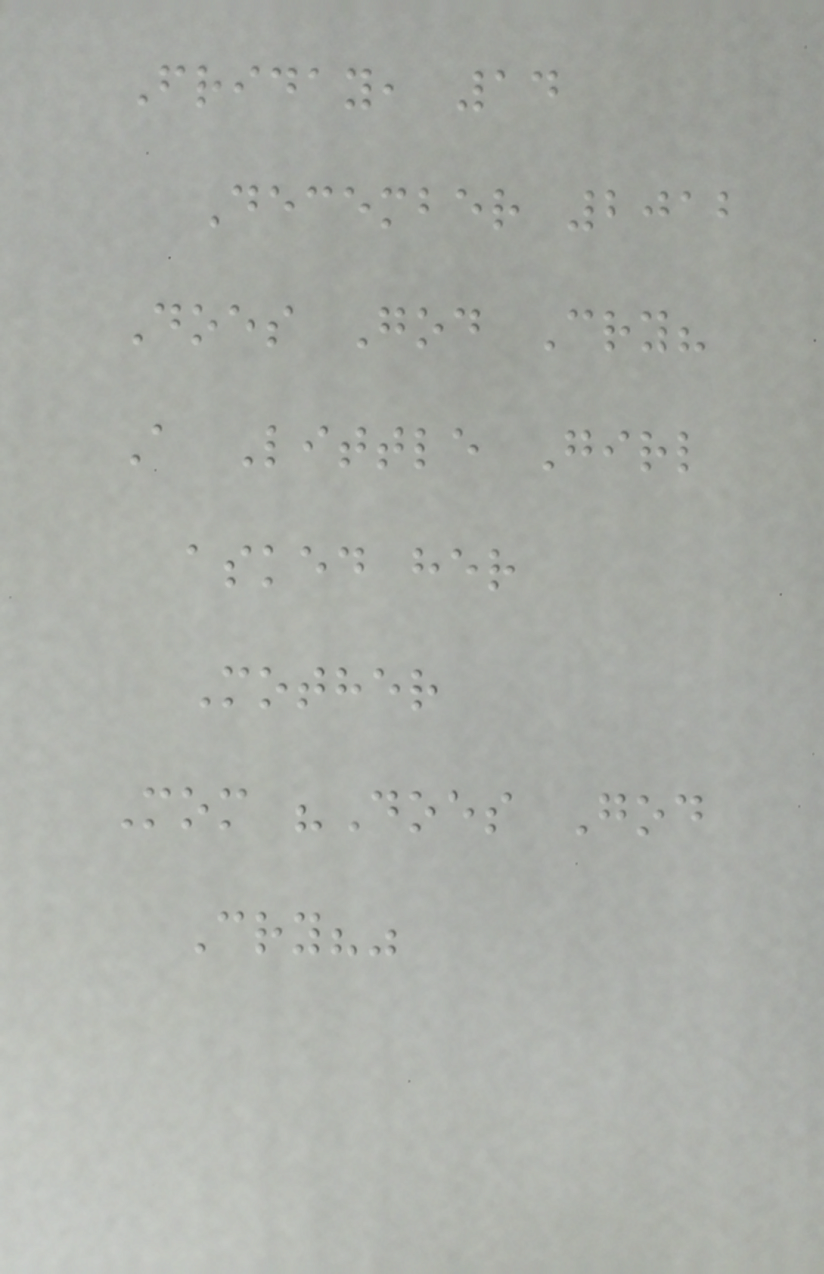Friday, 14
December 2012
Does God Cry?
A Little Girl
asked her
Mother
Mom "Does God
Cry?"
